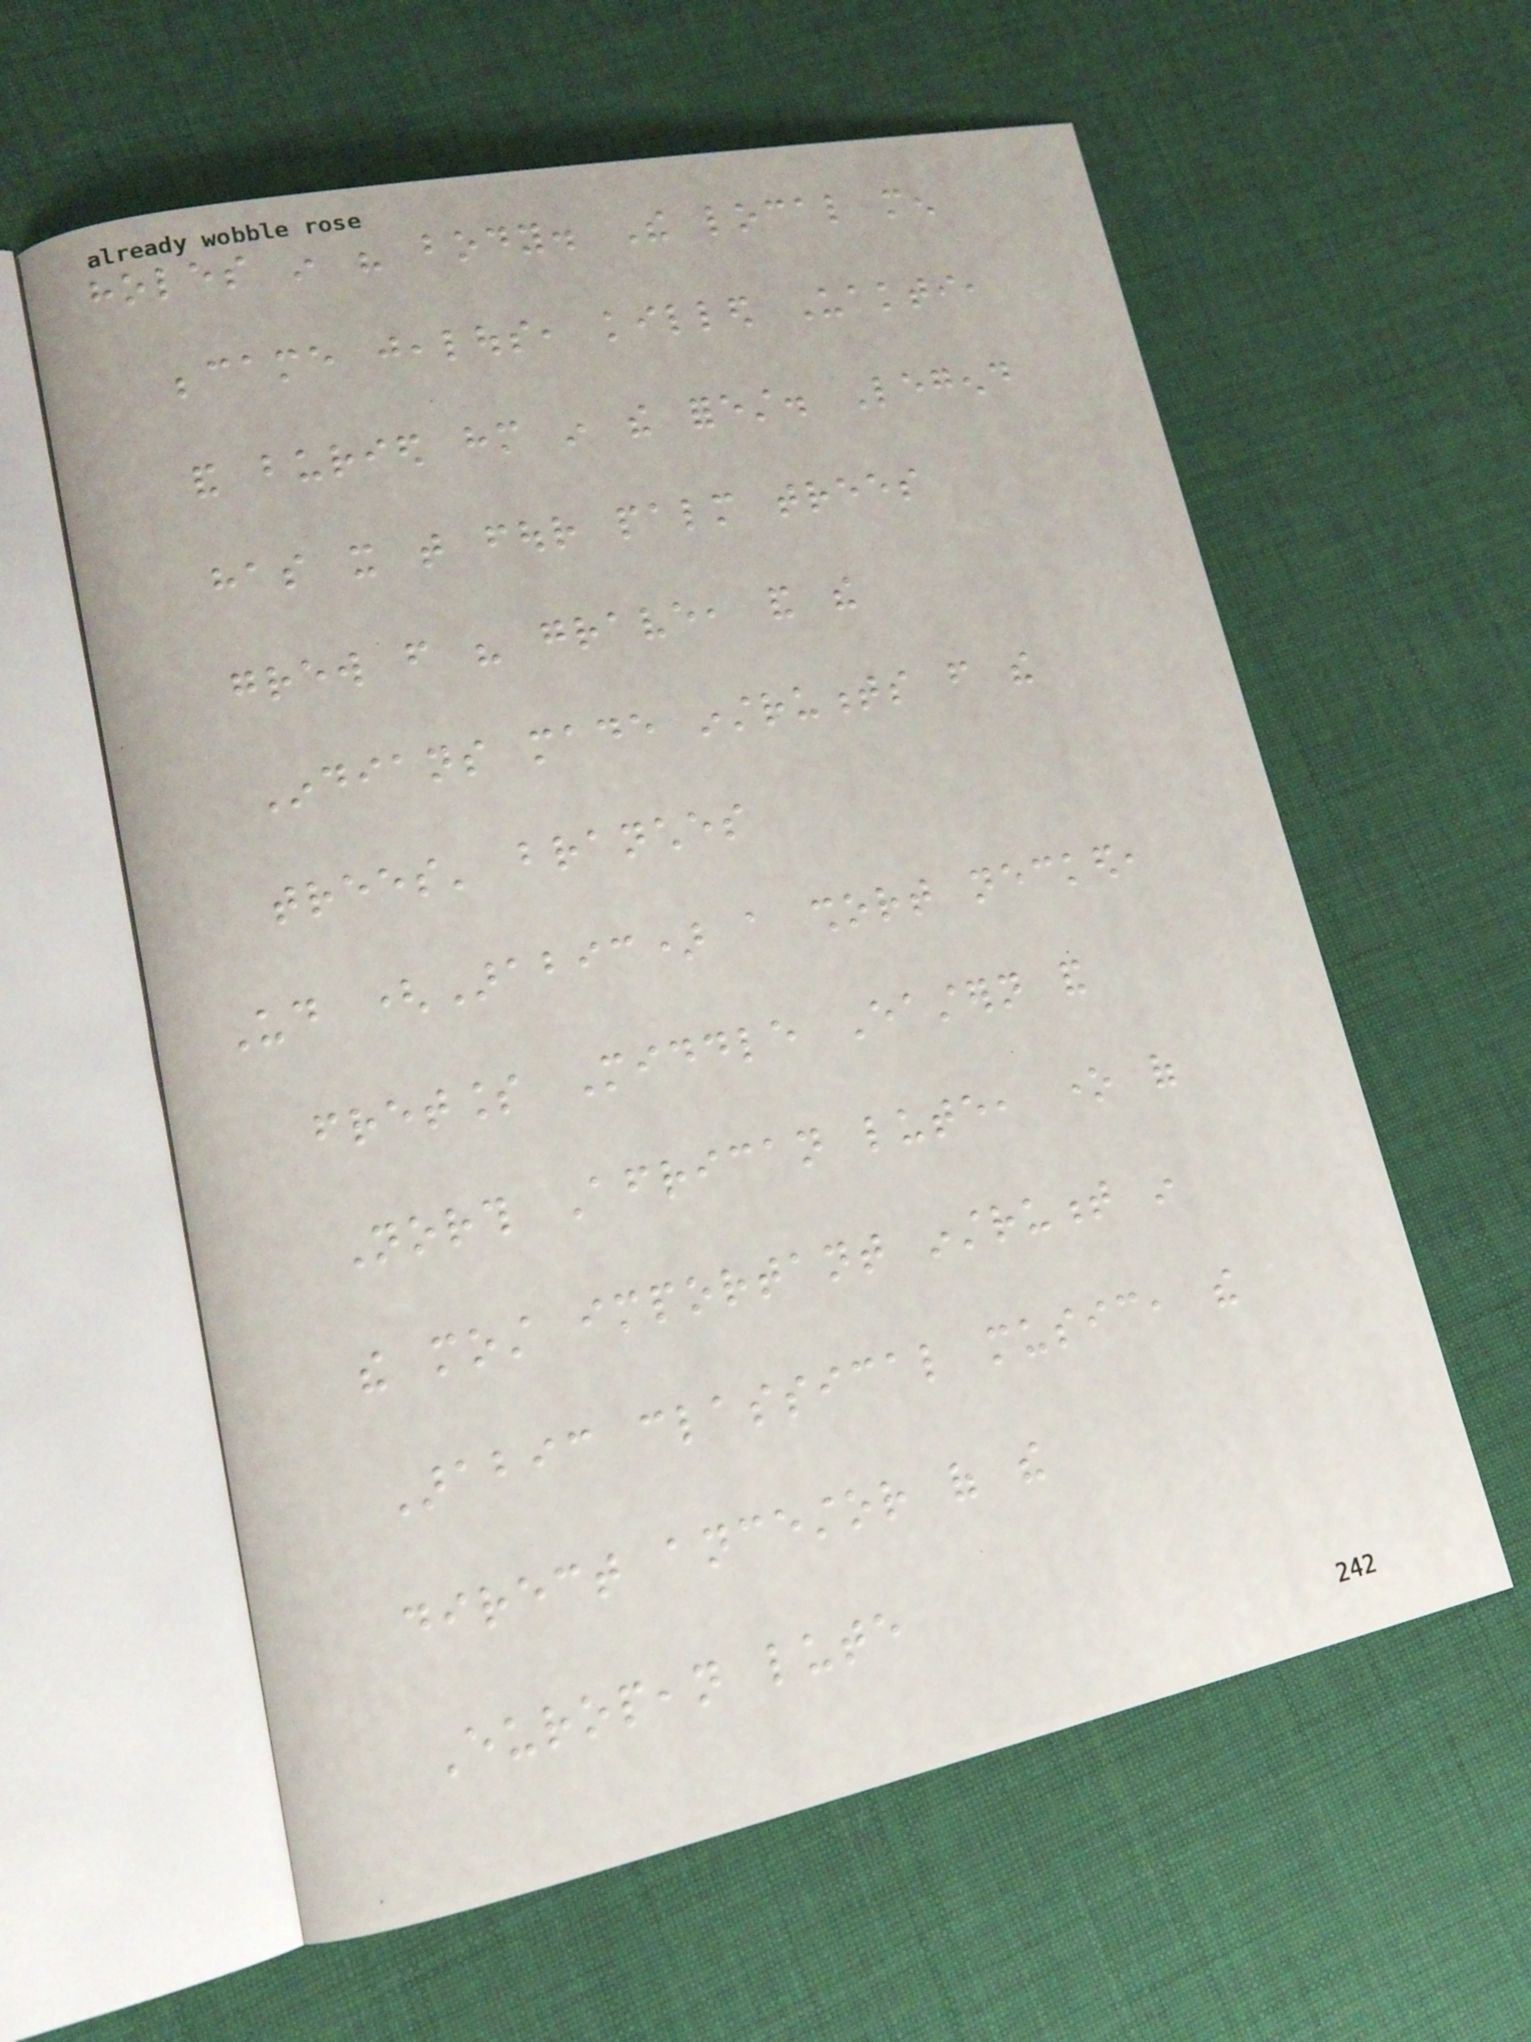holes in his body. The local men
became jealous, killed Uakti,
and buried him in the forest. Legend
has it that four palm trees
grew from his grave, and the
Indians made instruments from the
trees' branches
Ud (Arabic) a short necked,
fretless Middle Eastern and
North African lute, one of
the most important instrument in
Arabic classical music, the
direct ancestor of the
European lute
